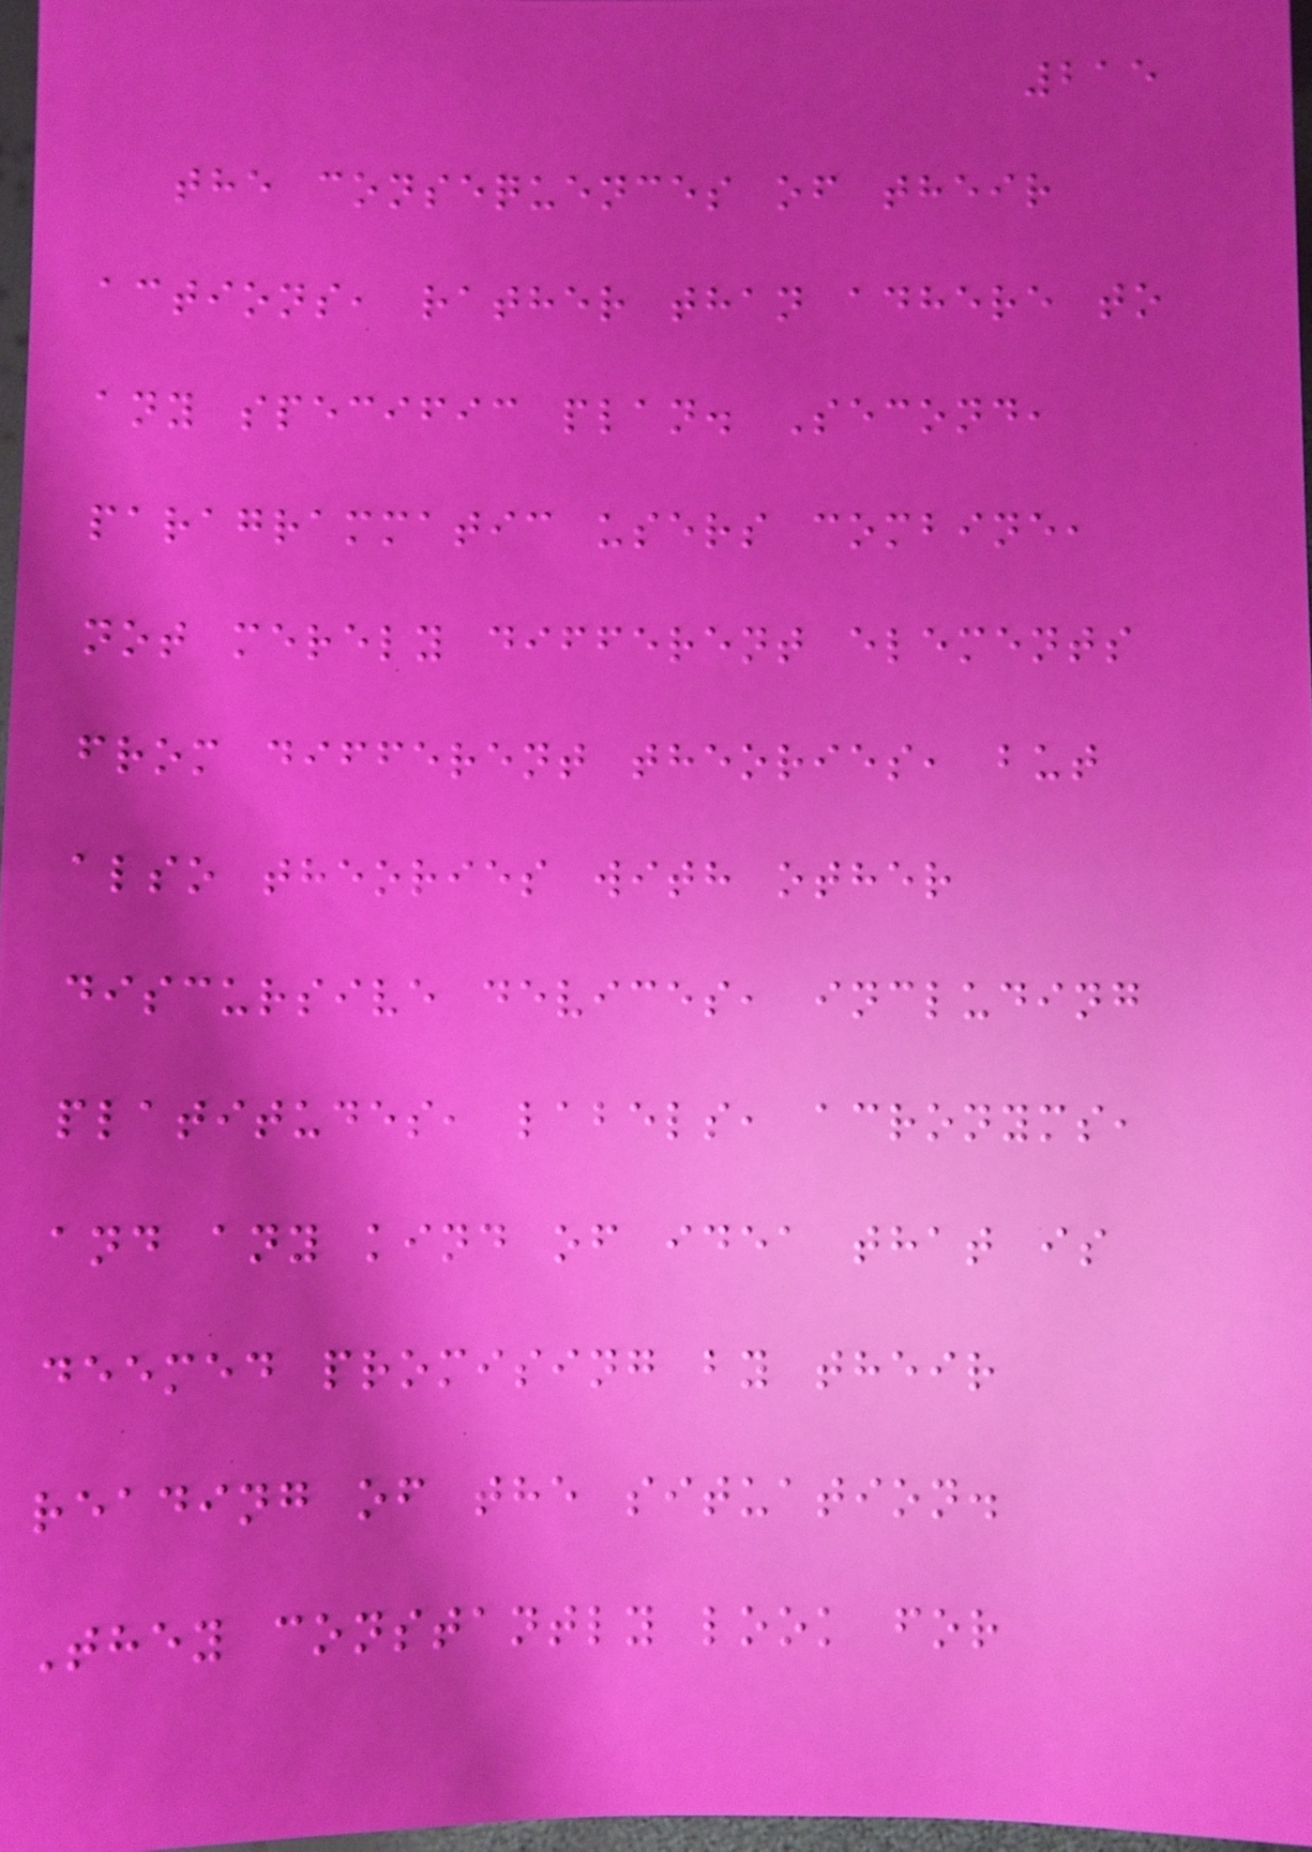215
the consequences of their
actions, rather than adhere to
any specific plan. Second,
paragrammatic users combine,
not merely different elements
from different theories, but
also theories with other
discursive devices, including
platitudes, labels, acronyms,
and any kind of idea that is
deemed promising by their
reading of the situation.
They constantly look for
